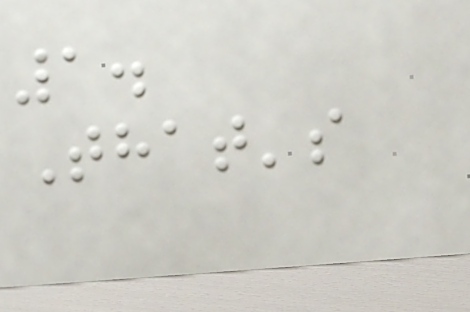1.
That's
